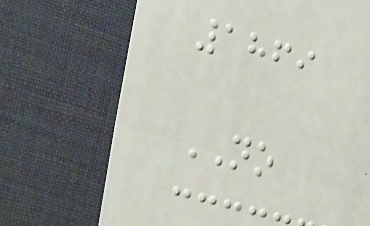1869
NO
